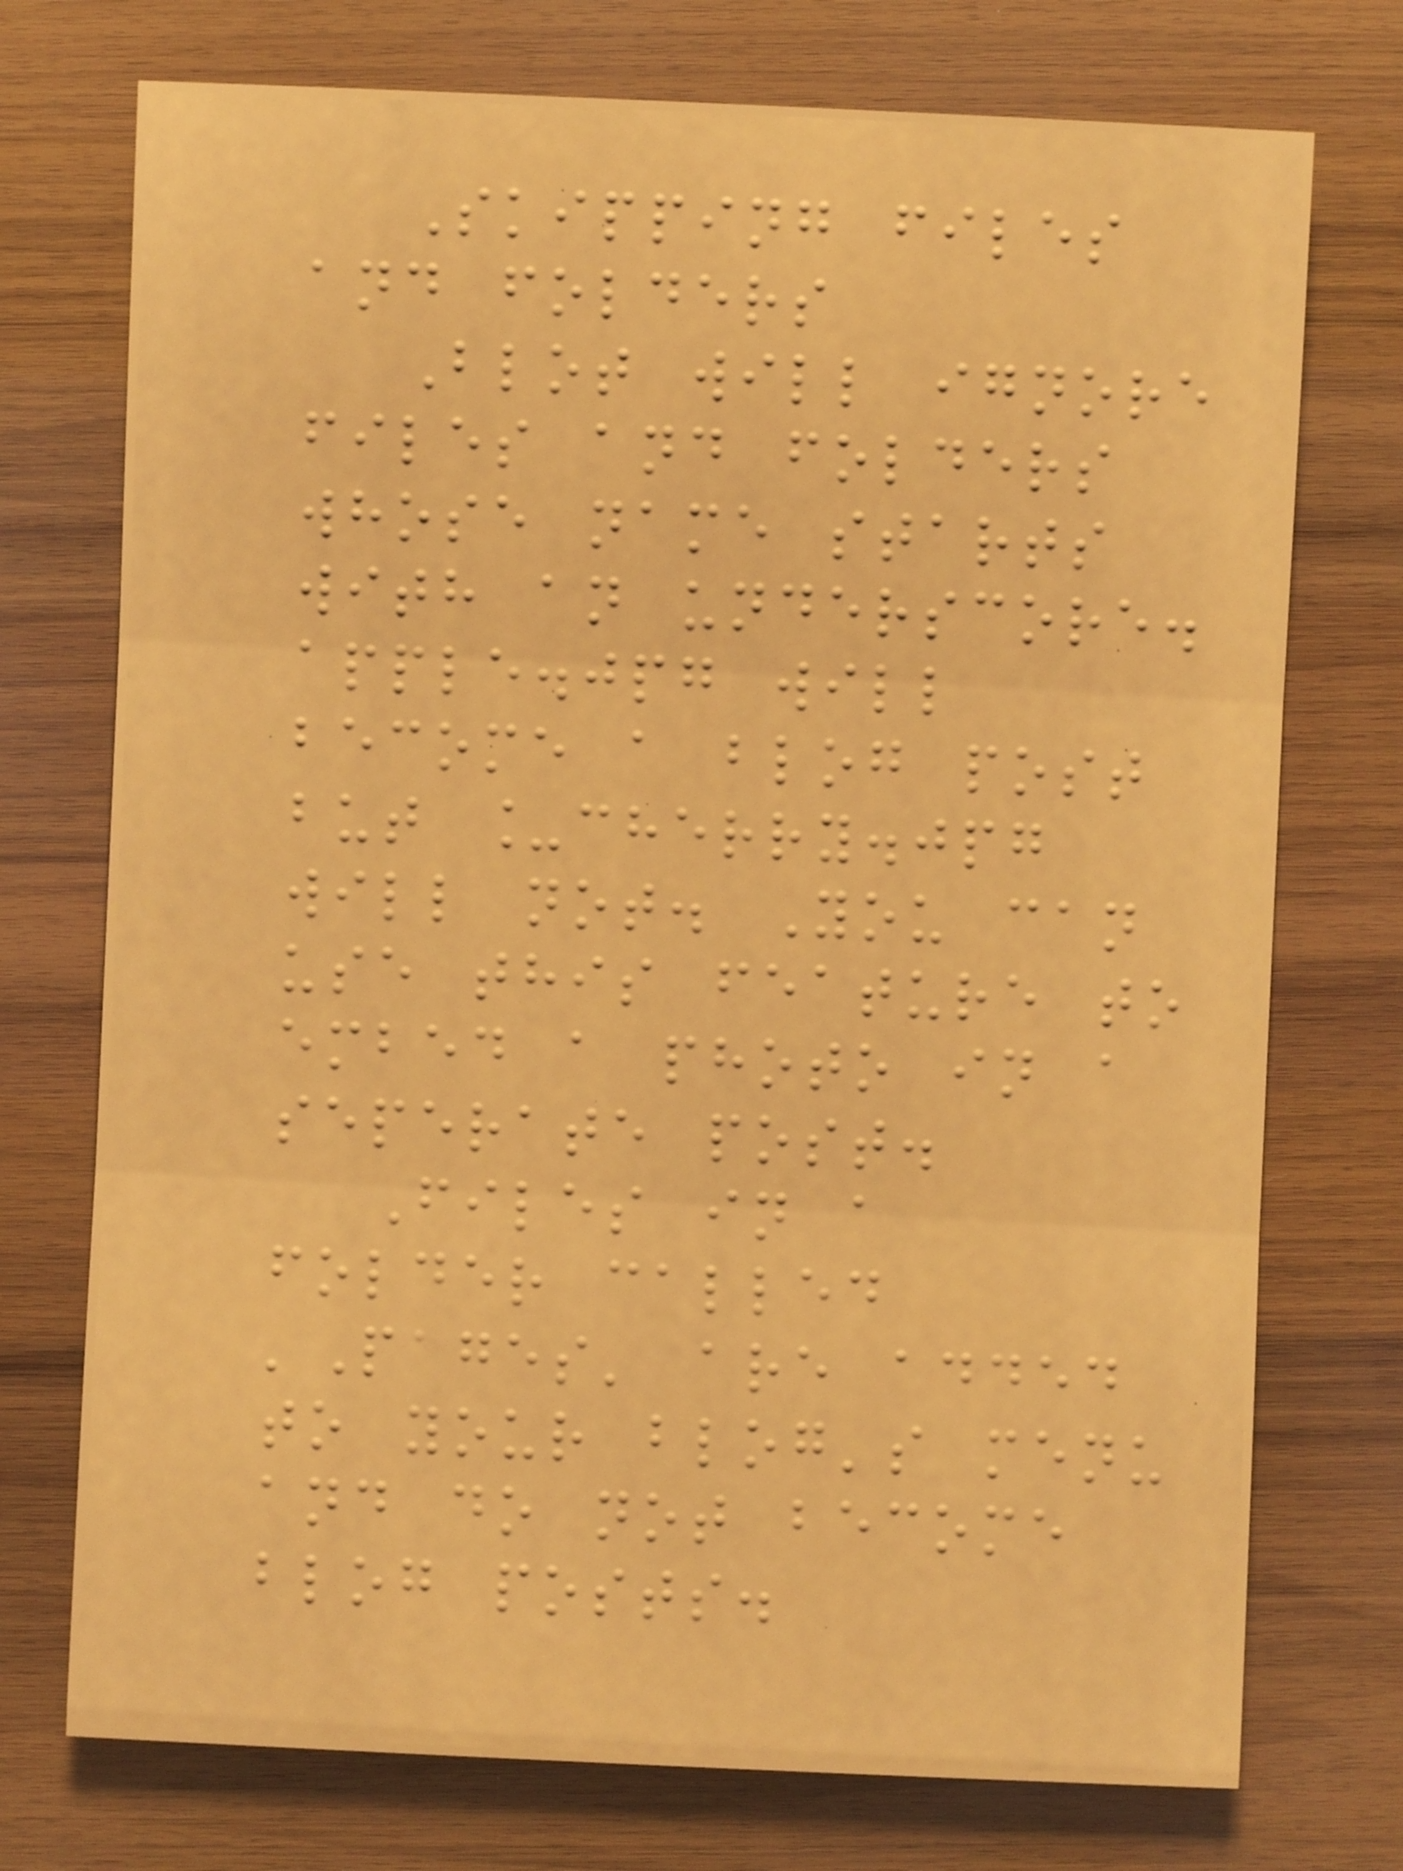Skipping files
and folders
Blot will ignore
files and folders
whose name starts
with an underscore.
apple.jpg will
become a blog post
but _cherry.jpg
will not. You can
use this feature to
embed a photo in a
seperate post.
Files in a
folder called
'Pages' are added
to your blog's menu
and do not become
blog posts.
